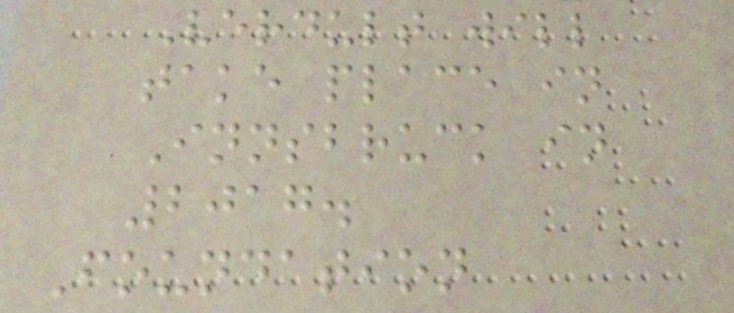Verdult will
take place in
Innsbruck in
2017.
Foundation
